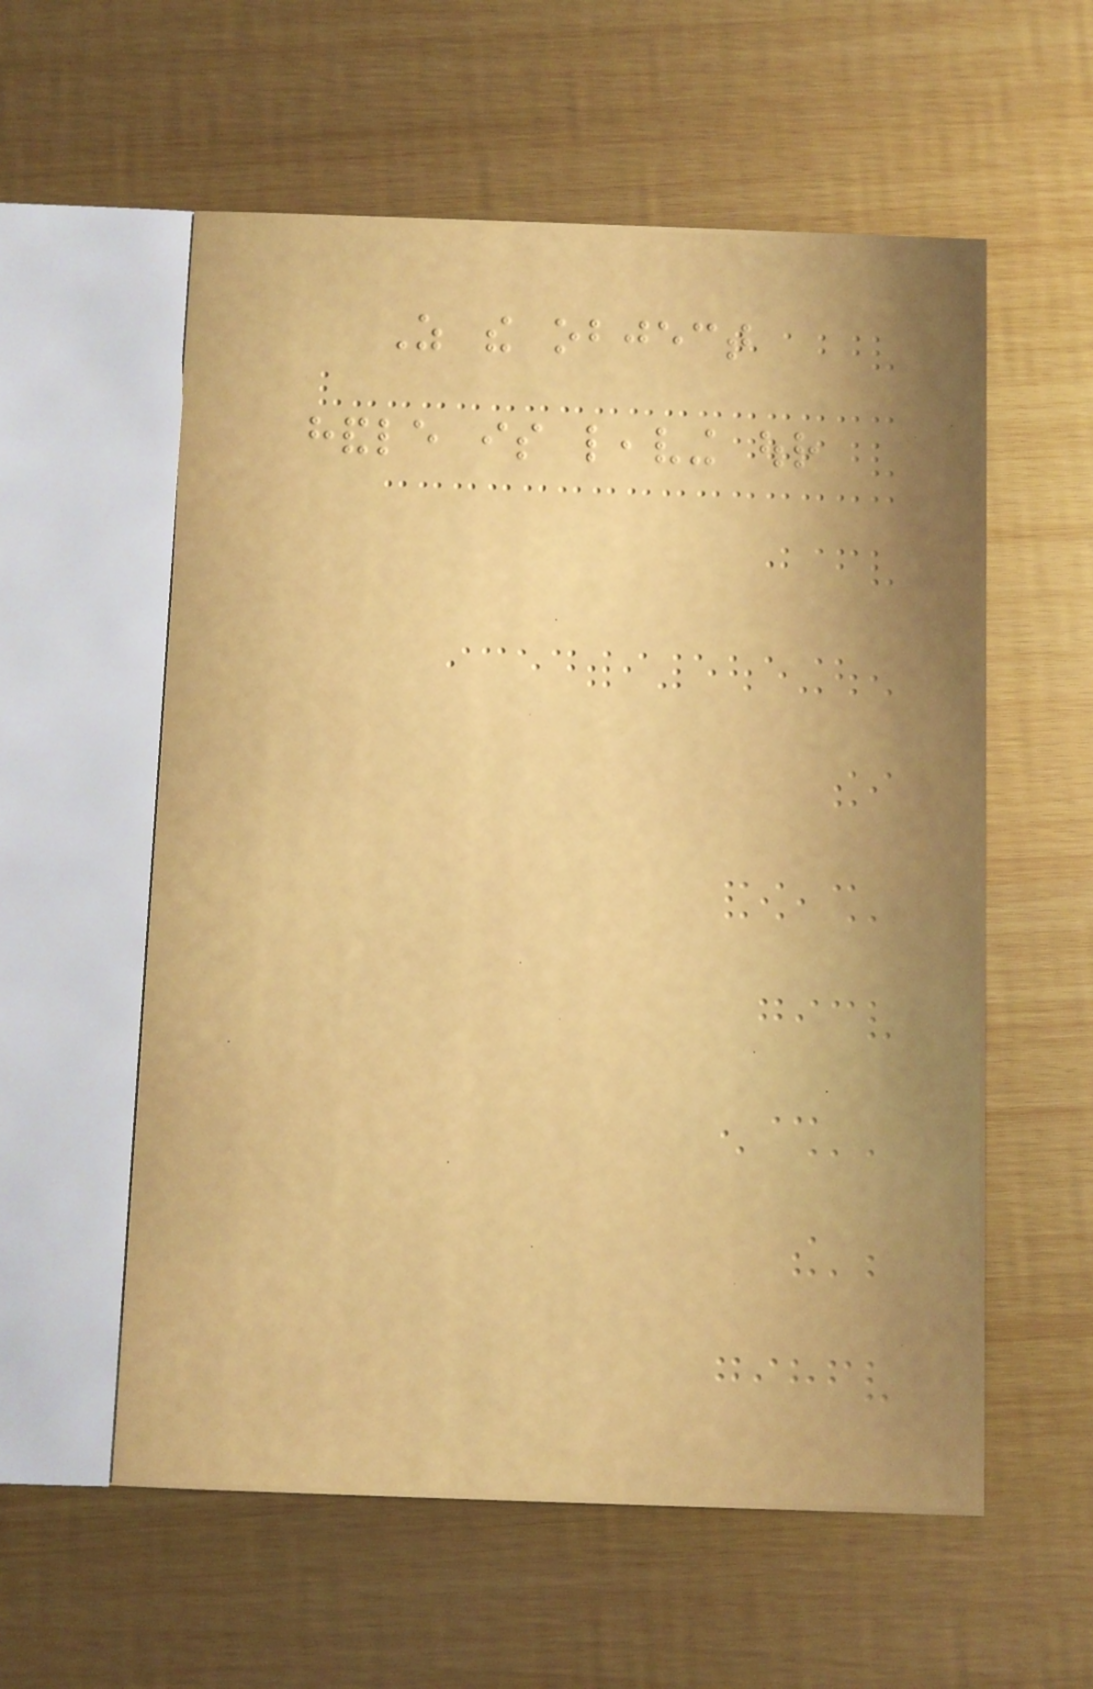As the object
handle is leaving our
